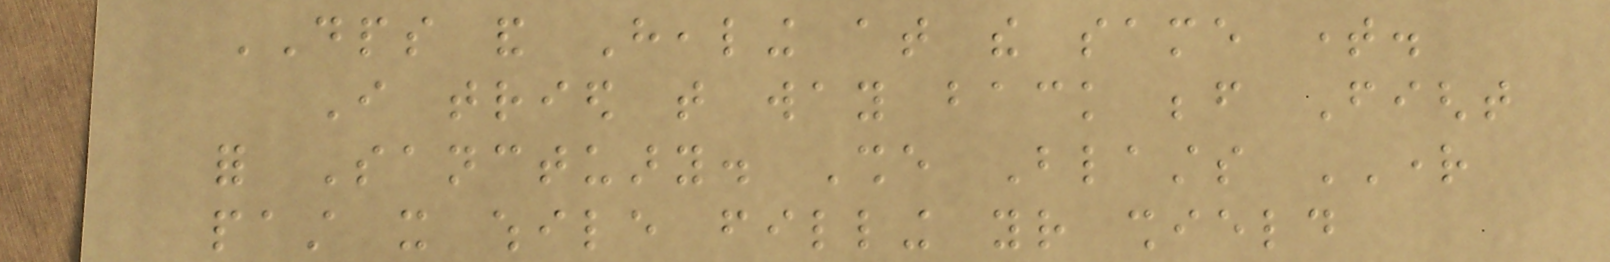DPS and Healing at the same time.
I tried that way back before Fight
for Sanctuary. She Blasts RIGHT
past it while filling your shield
